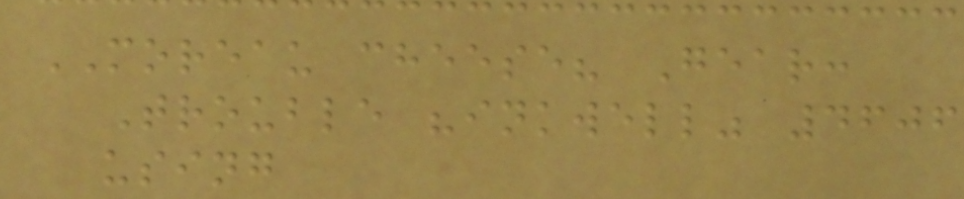MOREAU cheese? Gear:
Trouble "inkwell" 4606
using
